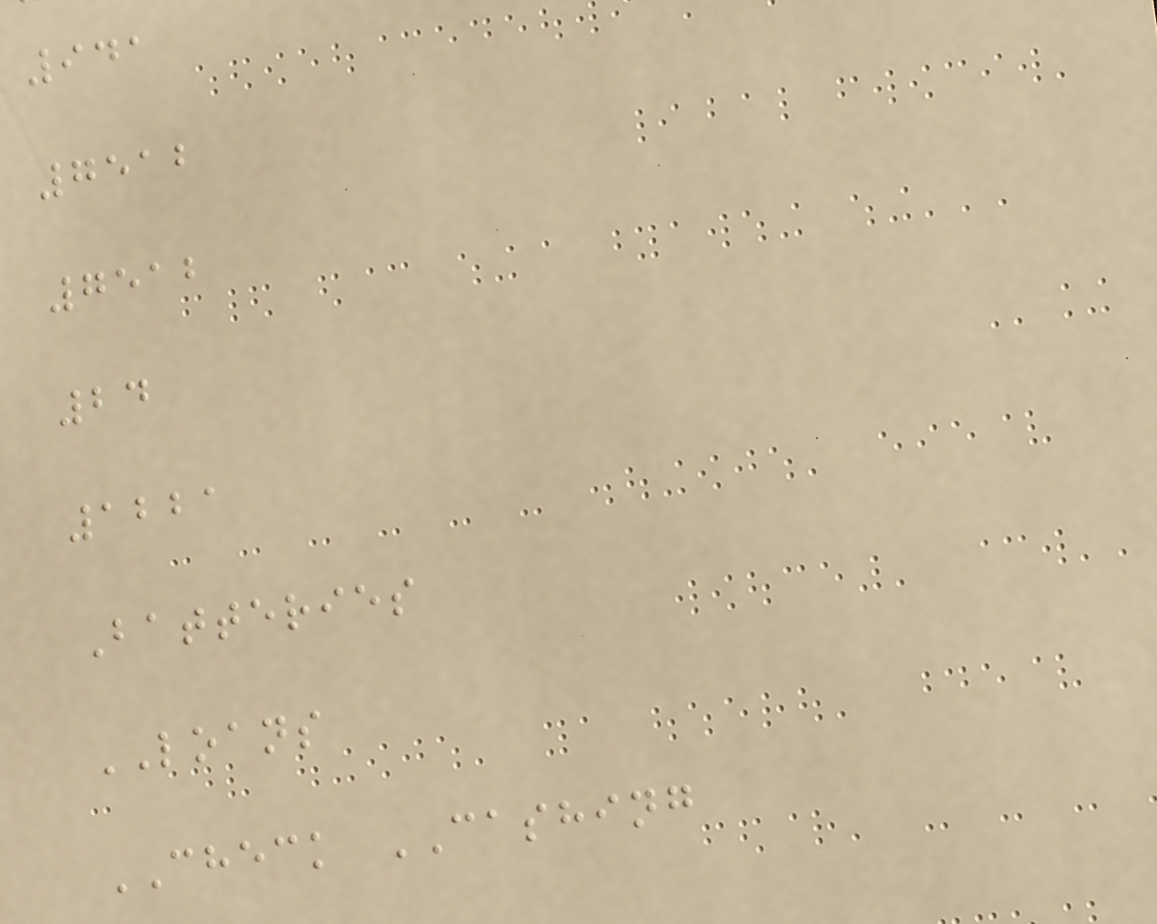941
7512
7512
24
1221
Batteries
LOANS
CHECK CASHING
